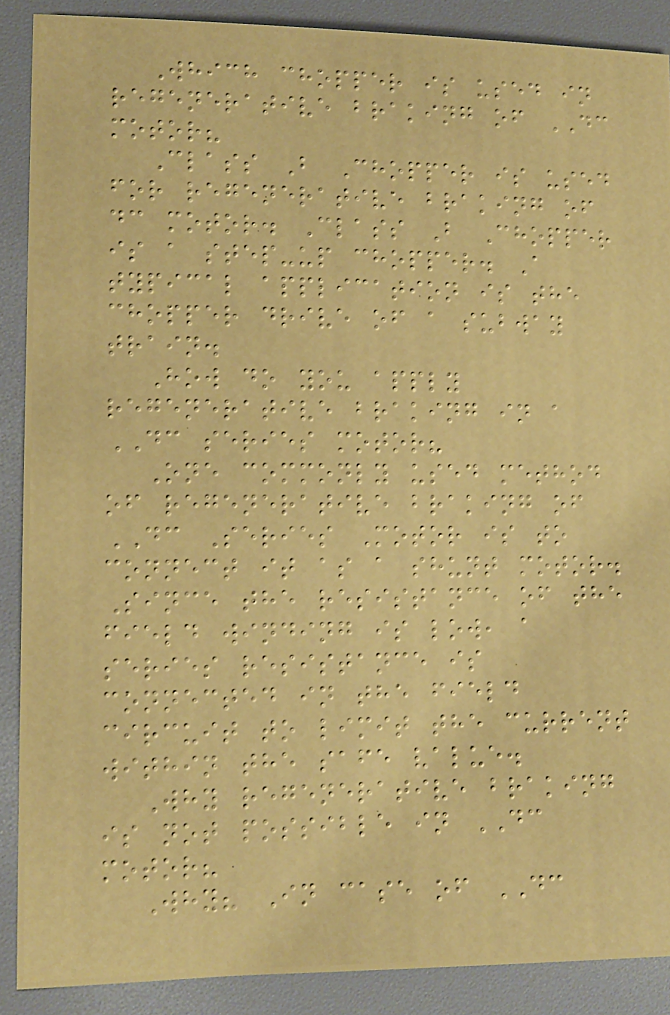Which chopper is used in
regenerative braking of DC
motor?
Class B Chopper is used
for regenerative braking of
dc motor. Class B Chopper
is a step-up chopper. A
typical application is the
chopper drive of a subway
train.
How do you apply
regenerative braking in a
DC series motor?
One commonly used method
of regenerative braking of
DC Series Motor is to
connect it as a shunt motor.
Since the resistance of the
field winding is low, a
series resistance is
connected in the field
circuit to limit the current
within the safe value.
Why regenerative braking
is not possible in DC
motor?
Why? In case of DC
